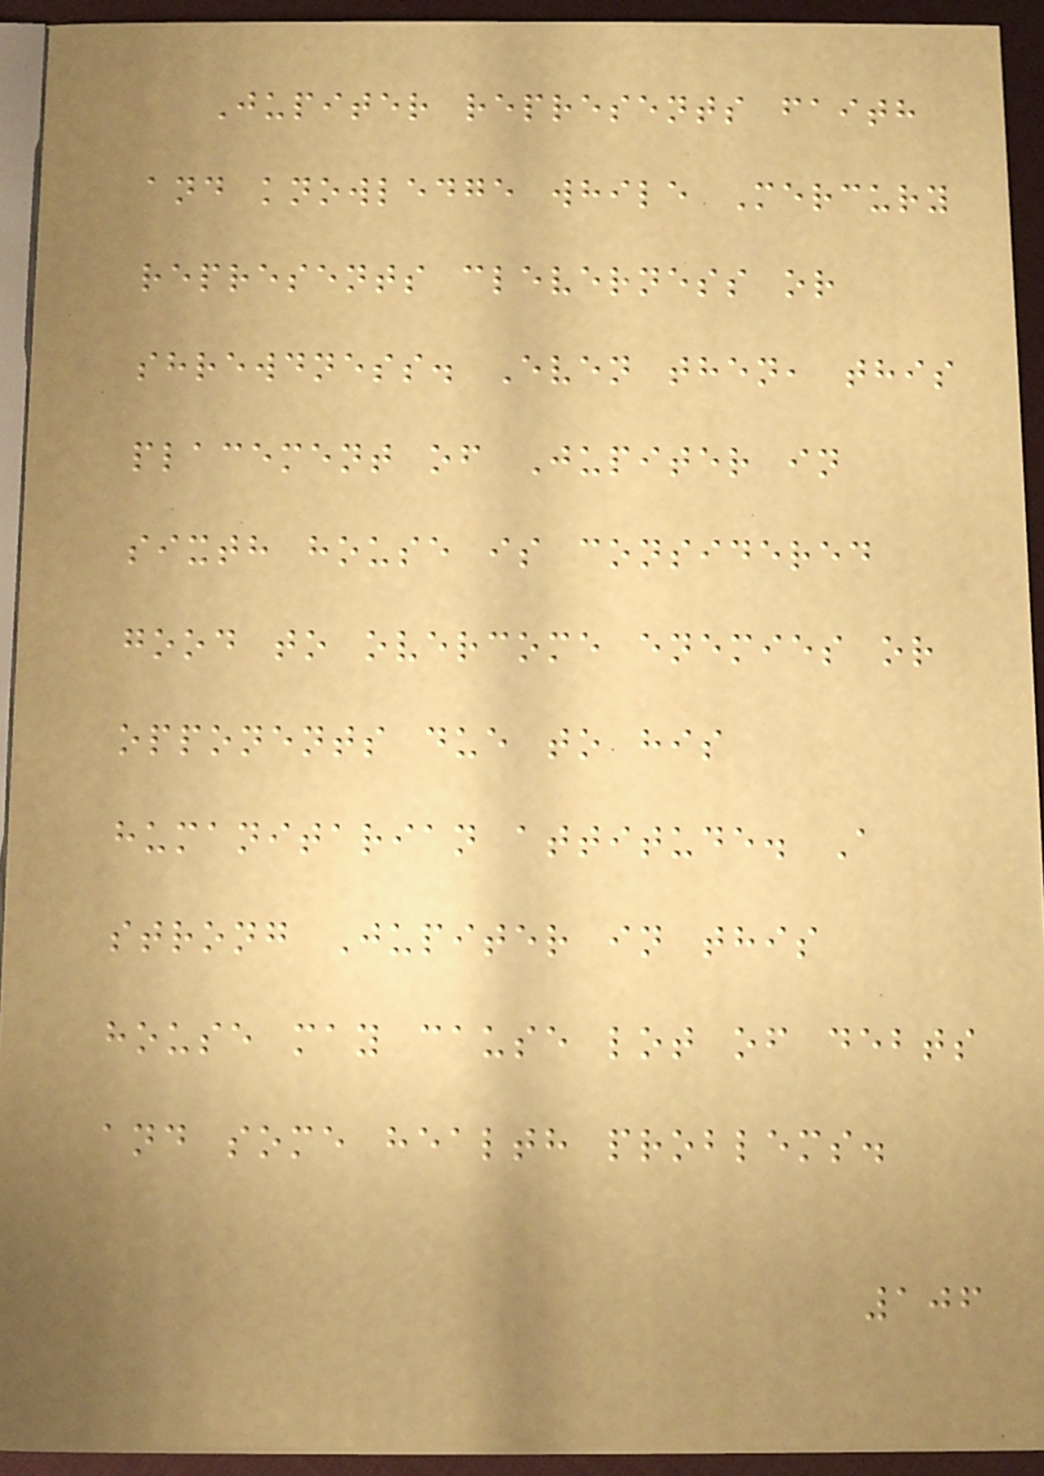Jupiter represents faith
and knowledge while Mercury
represents cleverness or
shrewdness. Even then, this
placement of Jupiter in
sixth house is considered
good to overcome enemies or
opponents due to his
humanitarian attitude. A
strong Jupiter in this
house may cause lot of debts
and some health problems.
106
